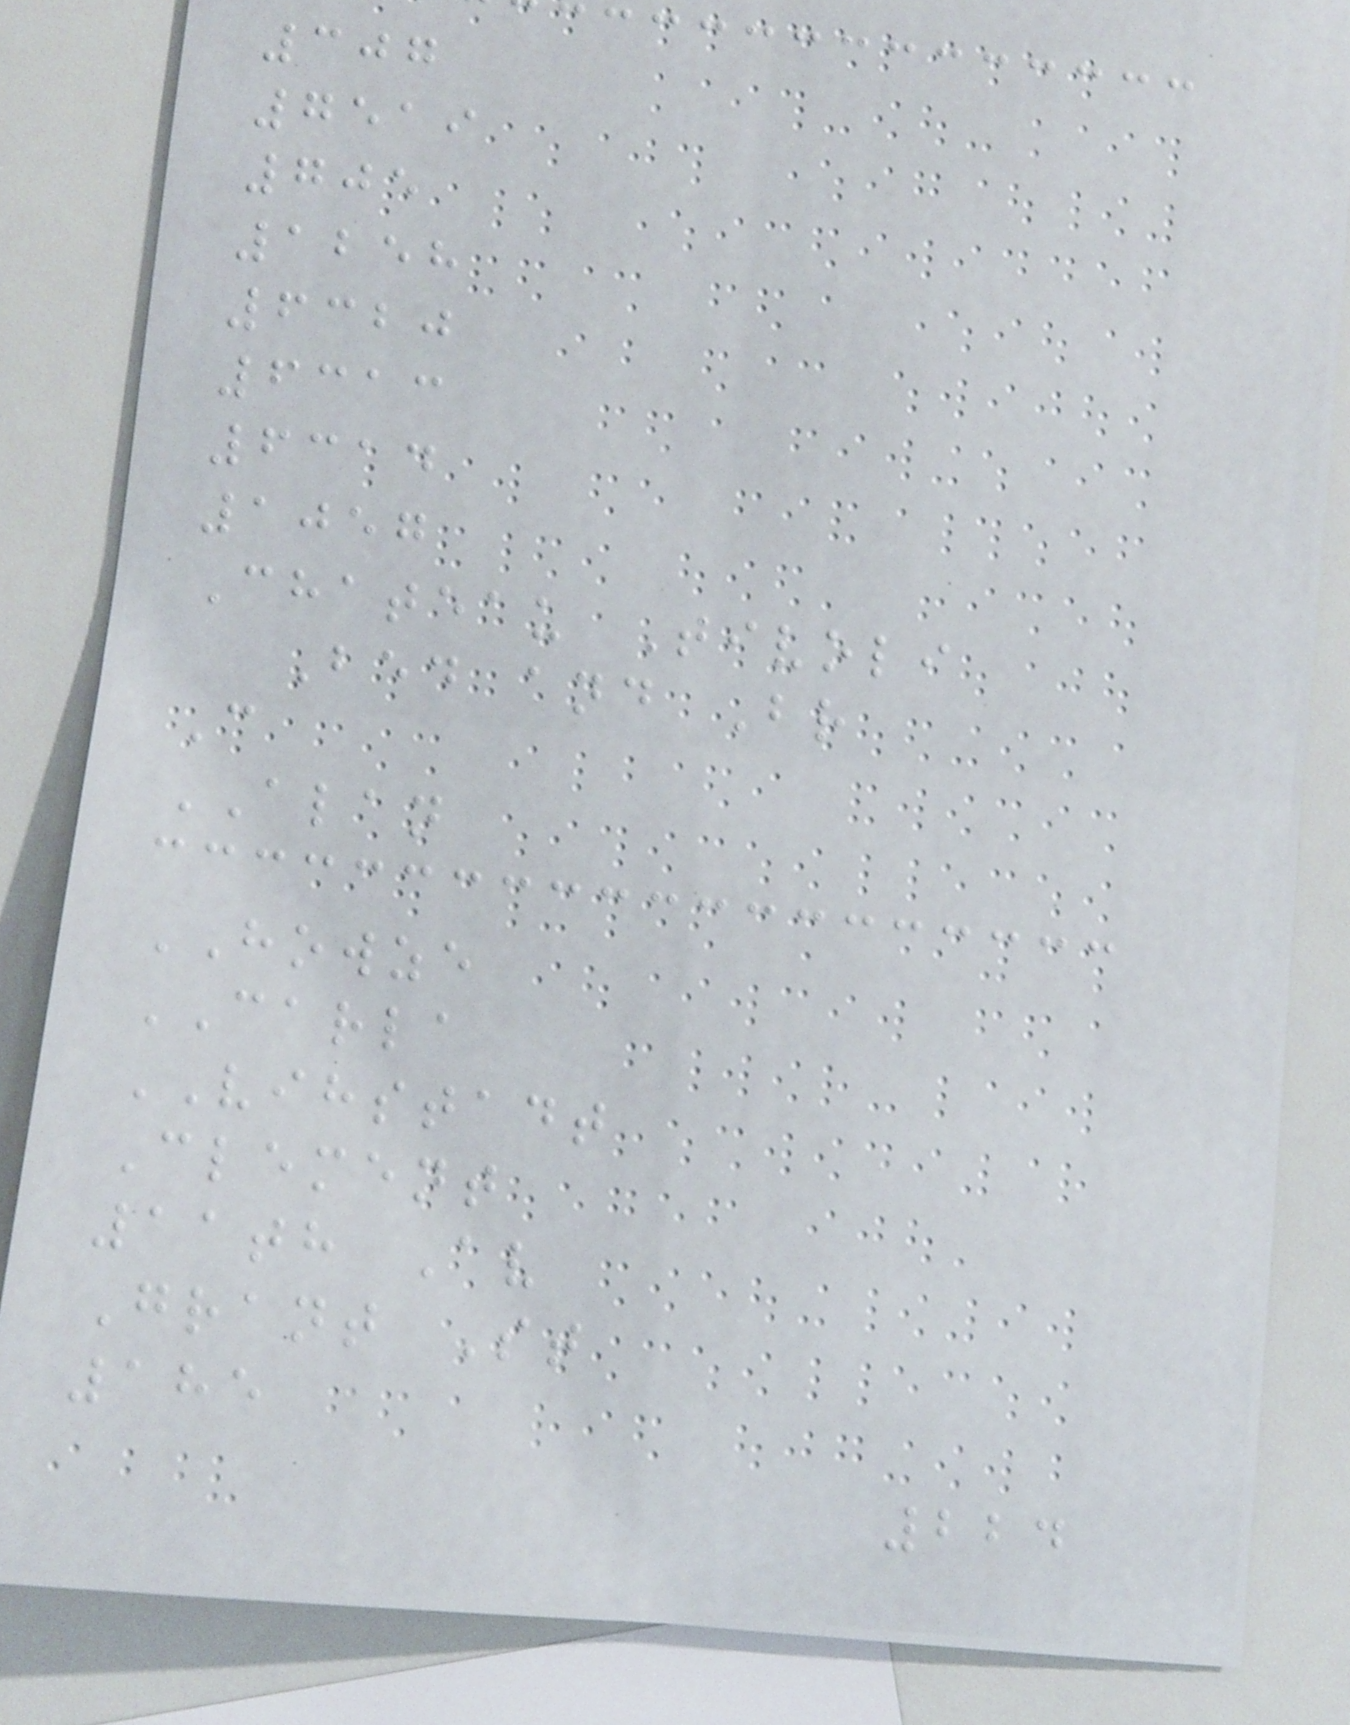307
7519
705
1258
6320
6313
6314
1057
Chateau Tivoli
Bed and Br
C
ALAN
HOWZE
CARLA
VIHSTADT
Clement
11th Av
Grant St
185
224
